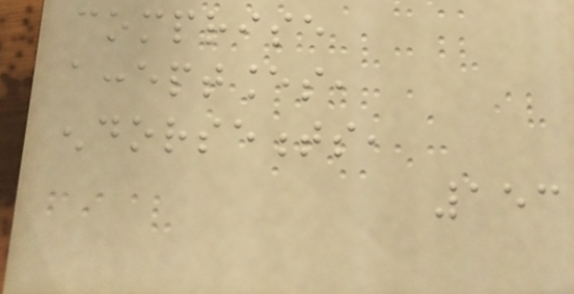comprise
acceptances,
endorsements,
153
